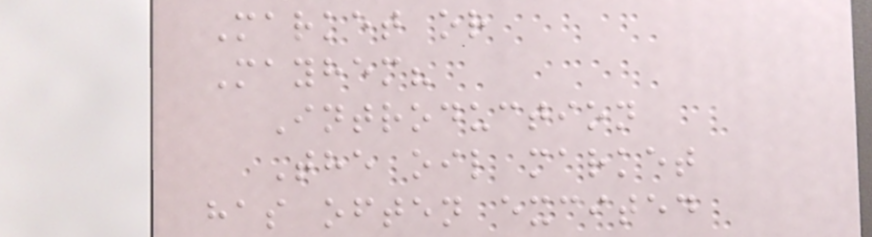Market or
Mayhem?
Introduction
The oil market
has often excited
